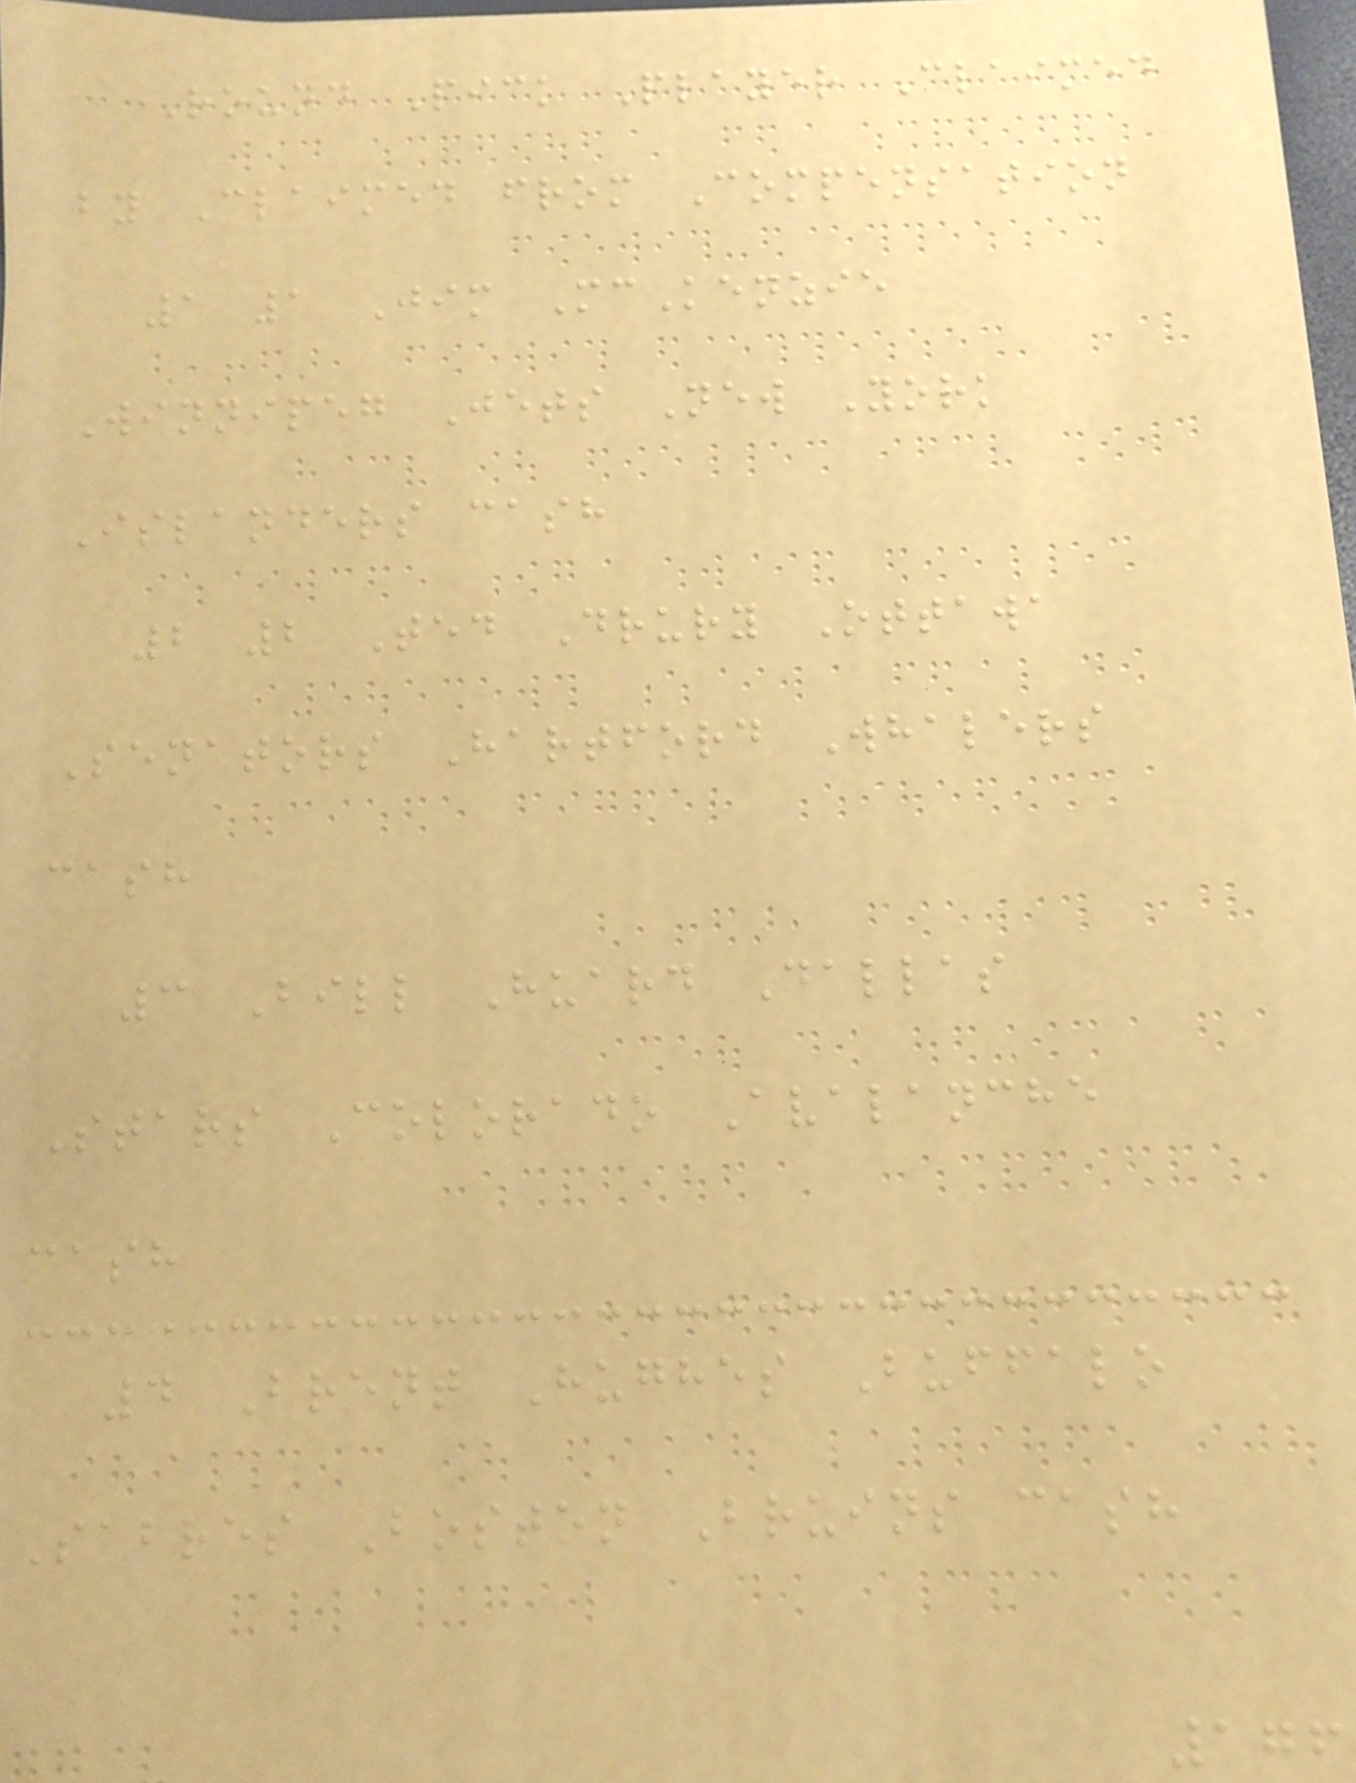Round Pick Player Claimed
by Claimed from Compensation
1 1 Jim McKenzie
Winnipeg Jets New York
Islanders cash
2 2 Ted Drury Ottawa
Senators Hartford Whalers
cash
3 Bill Huard Dallas
Stars Colorado Avalanche
cash
4 Brent Hughes Buffalo
Sabres Boston Bruins cash
176
